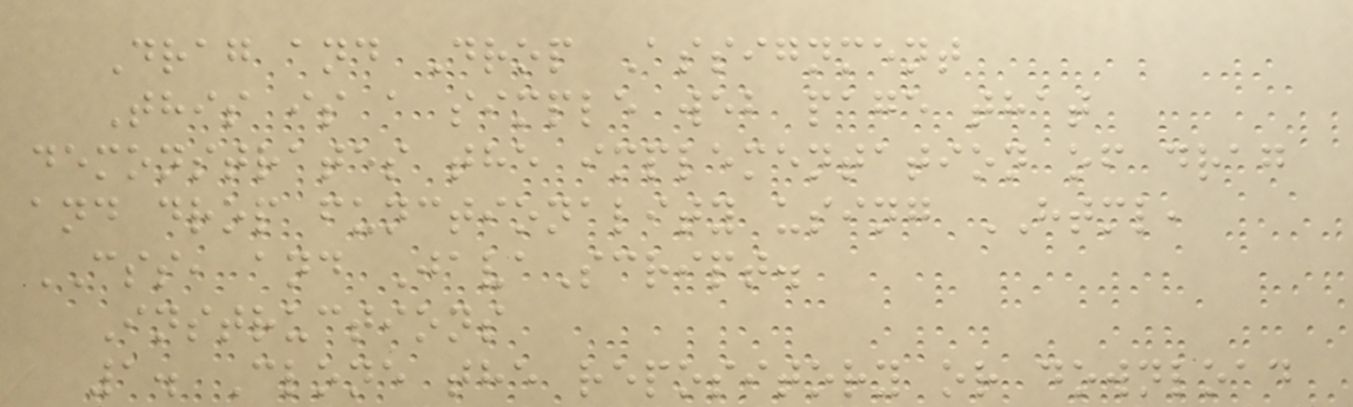Drag and Drop Assignment
This is a simple web page that
demonstrates the implementation of drag
and drop functionality using HTML,
CSS, and JavaScript.
Instructions
1. Clone the repository or download
